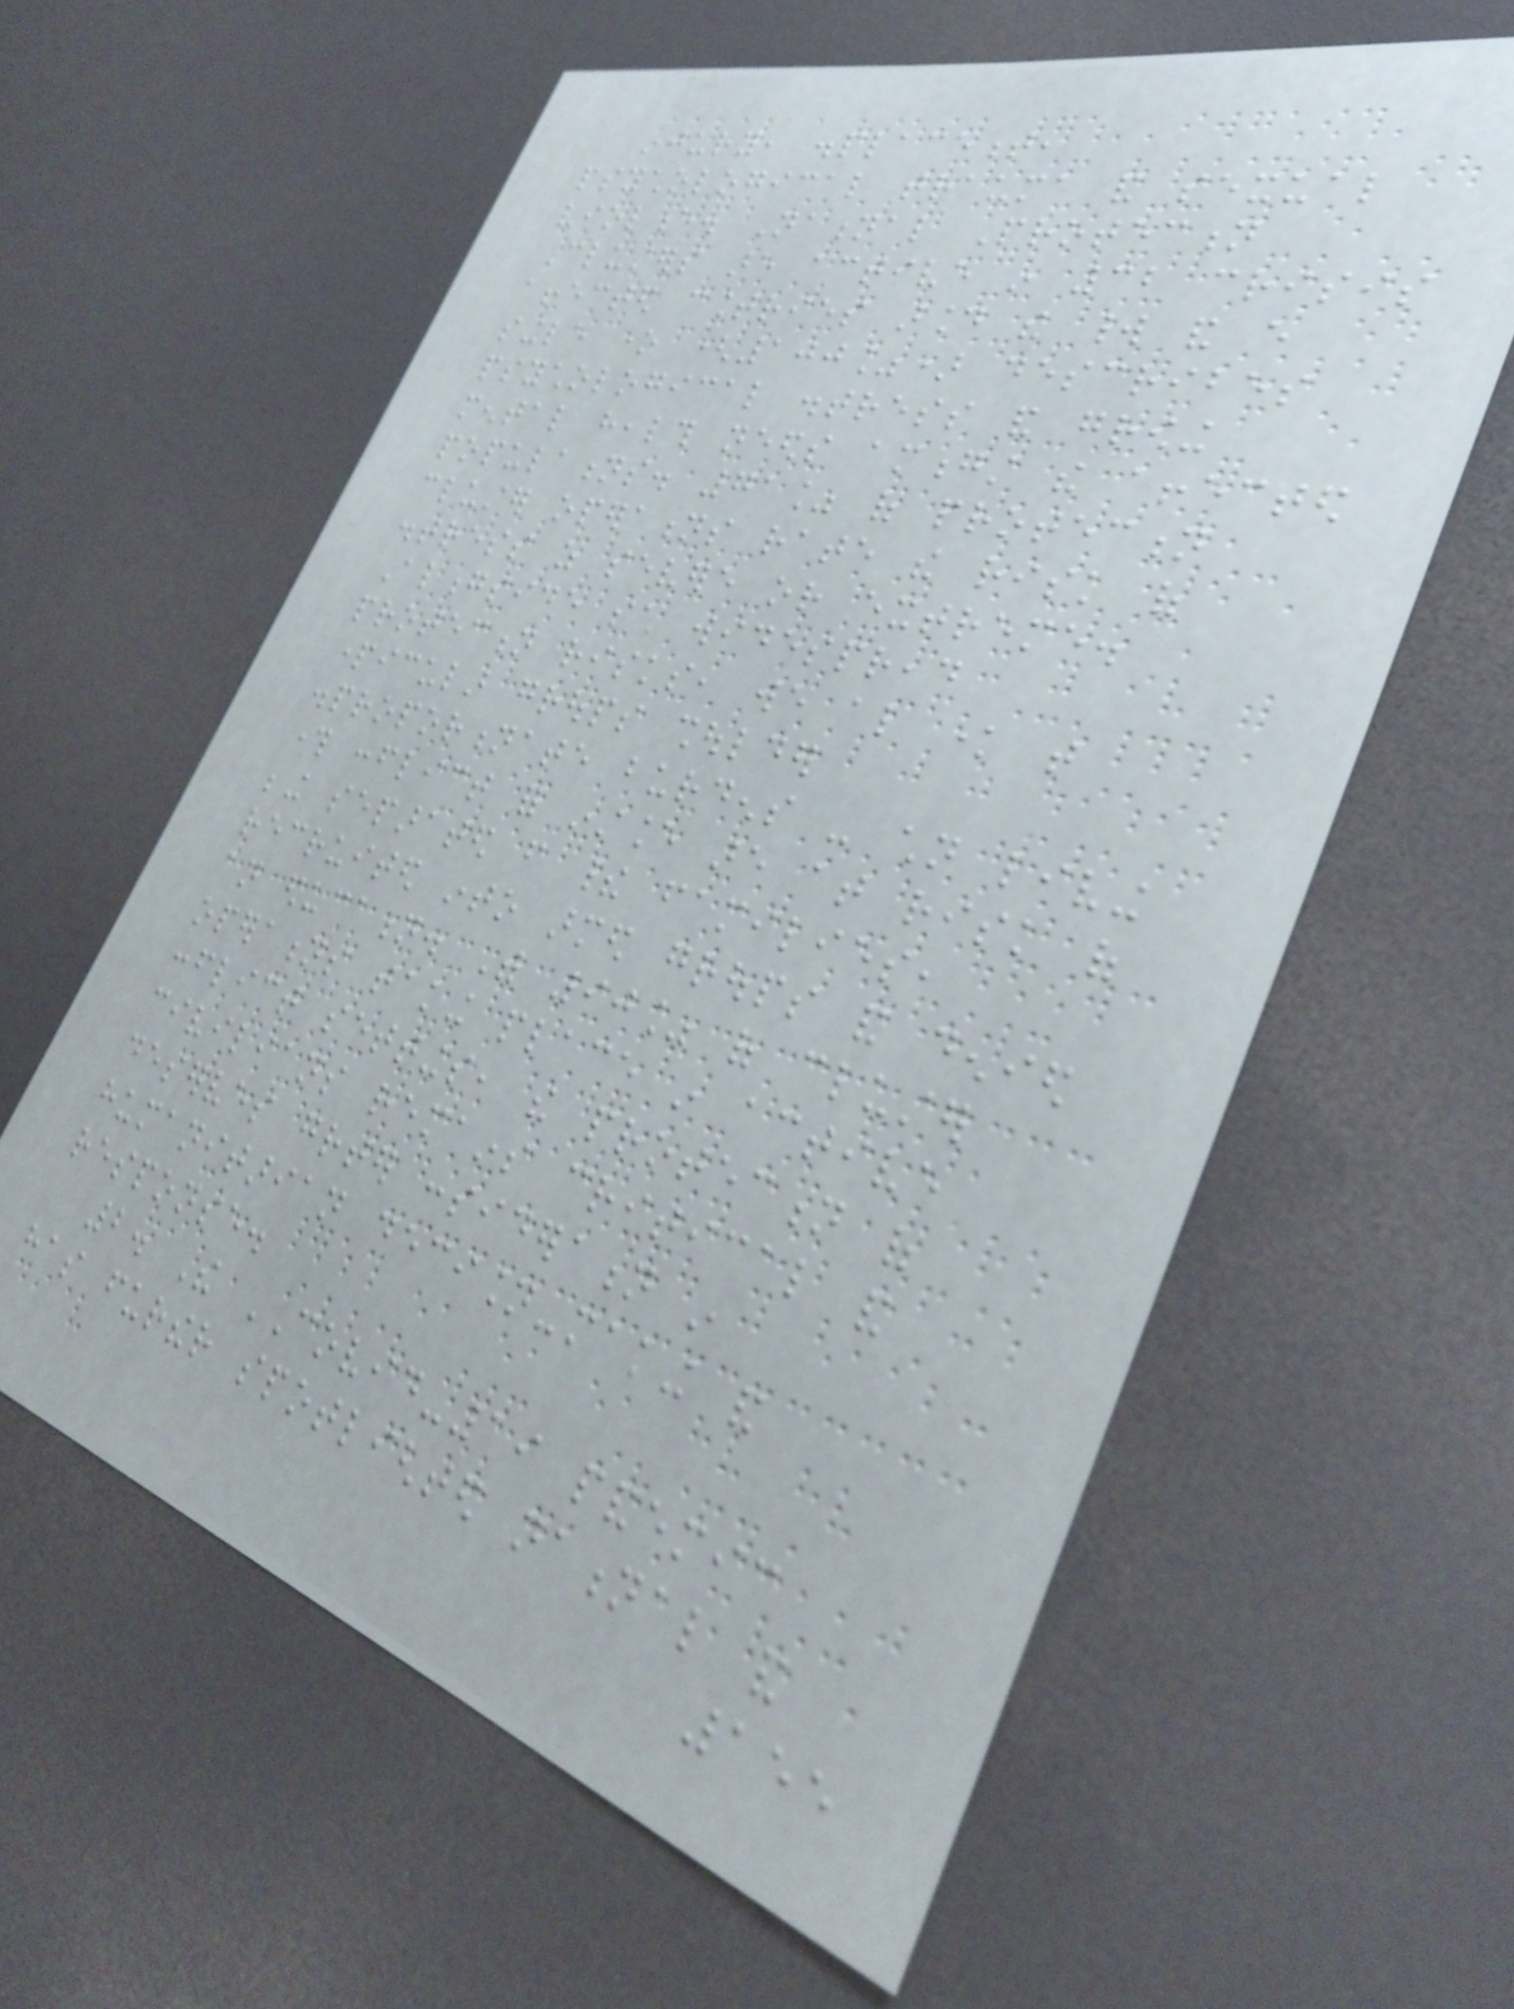injury, displacement,
psychological trauma and sexual
violence. National Protection
Clusters are active in 32 crisis
affected countries around the world and every
single one (100%) describes
psychological distress and growing
mental health needs amongst the affected
populations. 71% of protection
cluster operations rate the risk of
distress as severe or extreme.
Alongside such widespread
protection risks, we also know that
particular groups shoulder
disproportionate burdens - children living
through conflict for instance are at risk of
being separated from their families,
recruited into armed groups and denied
an education. With 90% of cluster
operations taking place in active
conflict settings, the protection of
civilians remains critical and
deserves greater consideration in
humanitarian decision-making and
response.
2. The COVID-19 pandemic
has further spotlighted national and
155
